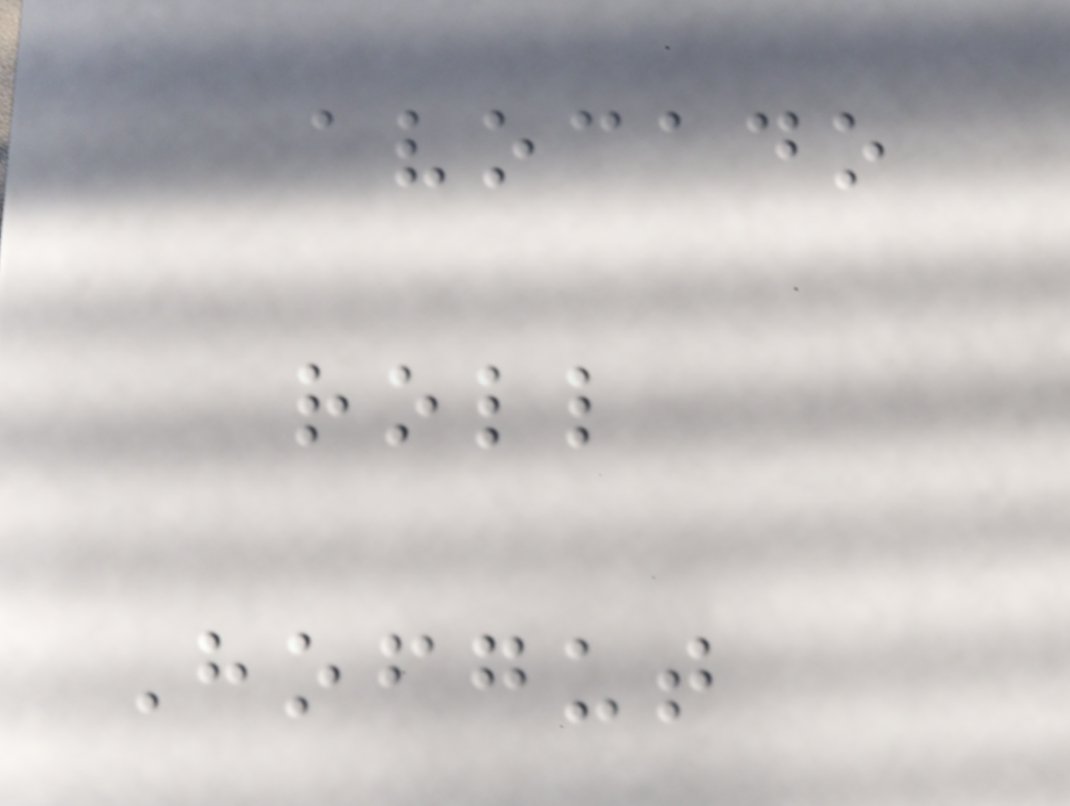avocado
roll
Hofgut
